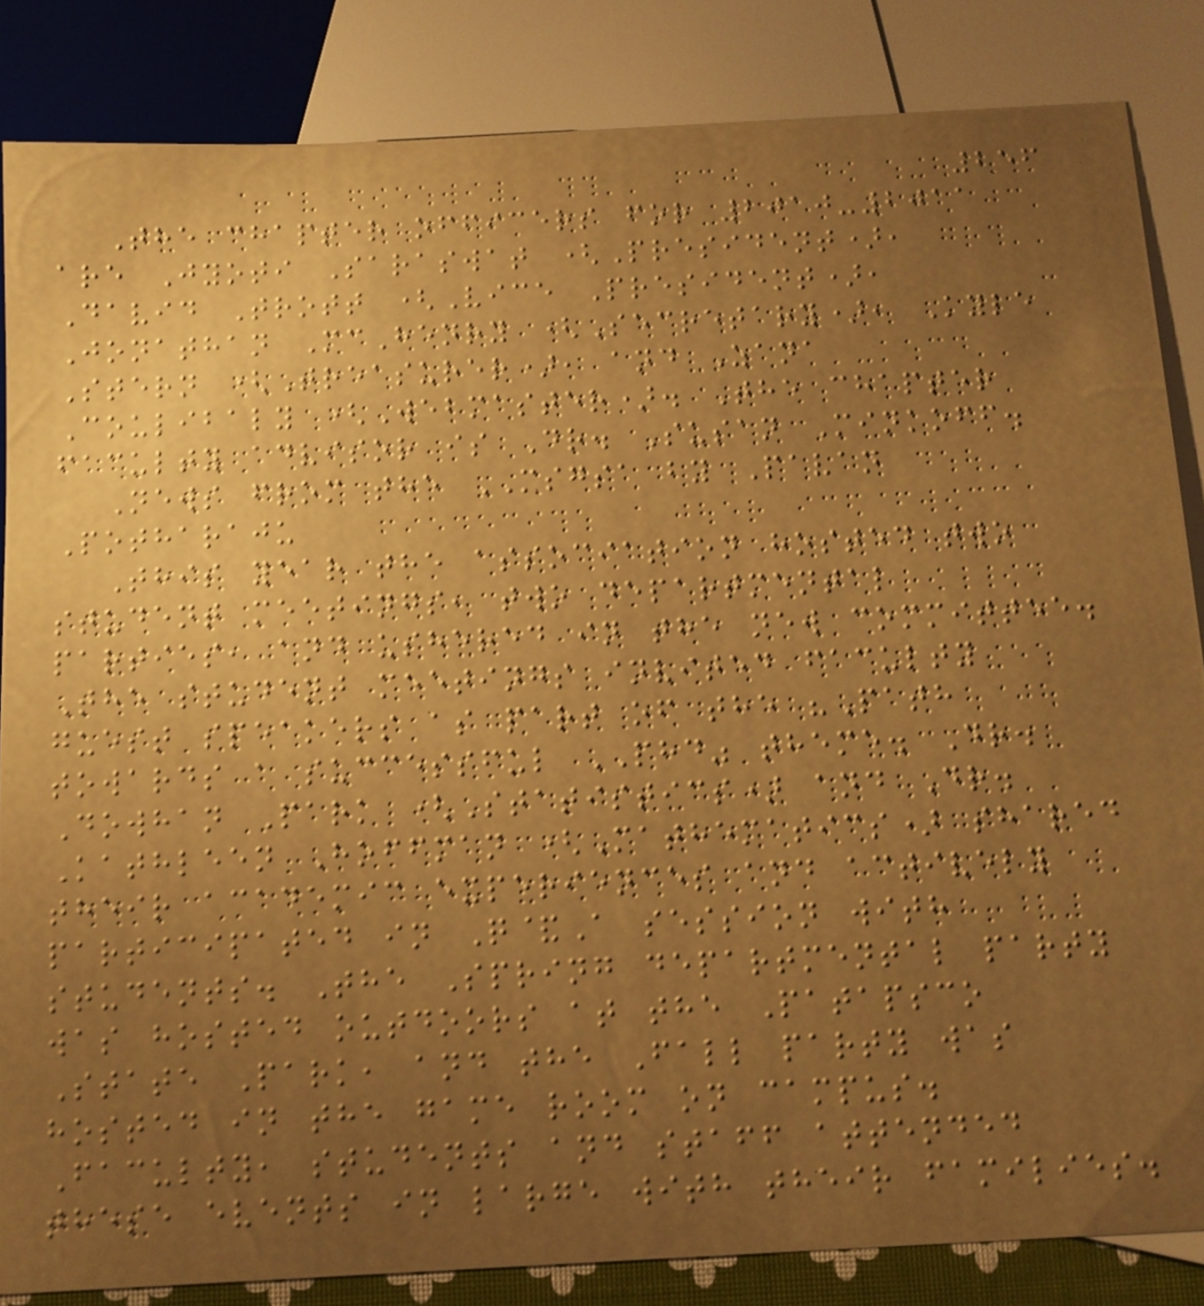256
The chapter officers for 2010-2011
are Jyoti Saraswat (President),
David Trott (Vice President),
Jonathan McHenry (Secretary), Kyle
Stern (Treasurer), and Zana
Coulibaly (Webmaster). The chapter
faculty advisor is Dr. Susan Minkoff.
News from the MSGSA by Pavan
Potharaju
This year the association hosted two
student meetings, two departmental
parties, and ushered in the new committee.
The student meetings invited faculty
guest speakers as part of the "Path
towards a successful PHD" theme. Dr.
Dowhan Park (Statistics) and Dr.
Kathleen Hoffman (Mathematics) shared
their academic experiences and actively
participated in Q&A session with
students. The Spring departmental party
was hosted outdoors at the Patapsco
State Park, and the Fall party was
hosted in the game room on campus.
Faculty, students and staff attended
these events in large with their families.
